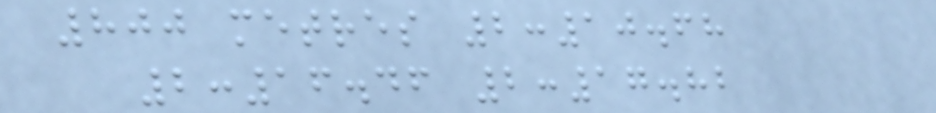800 metres 2:10.68
2:16.46 2:17.82
